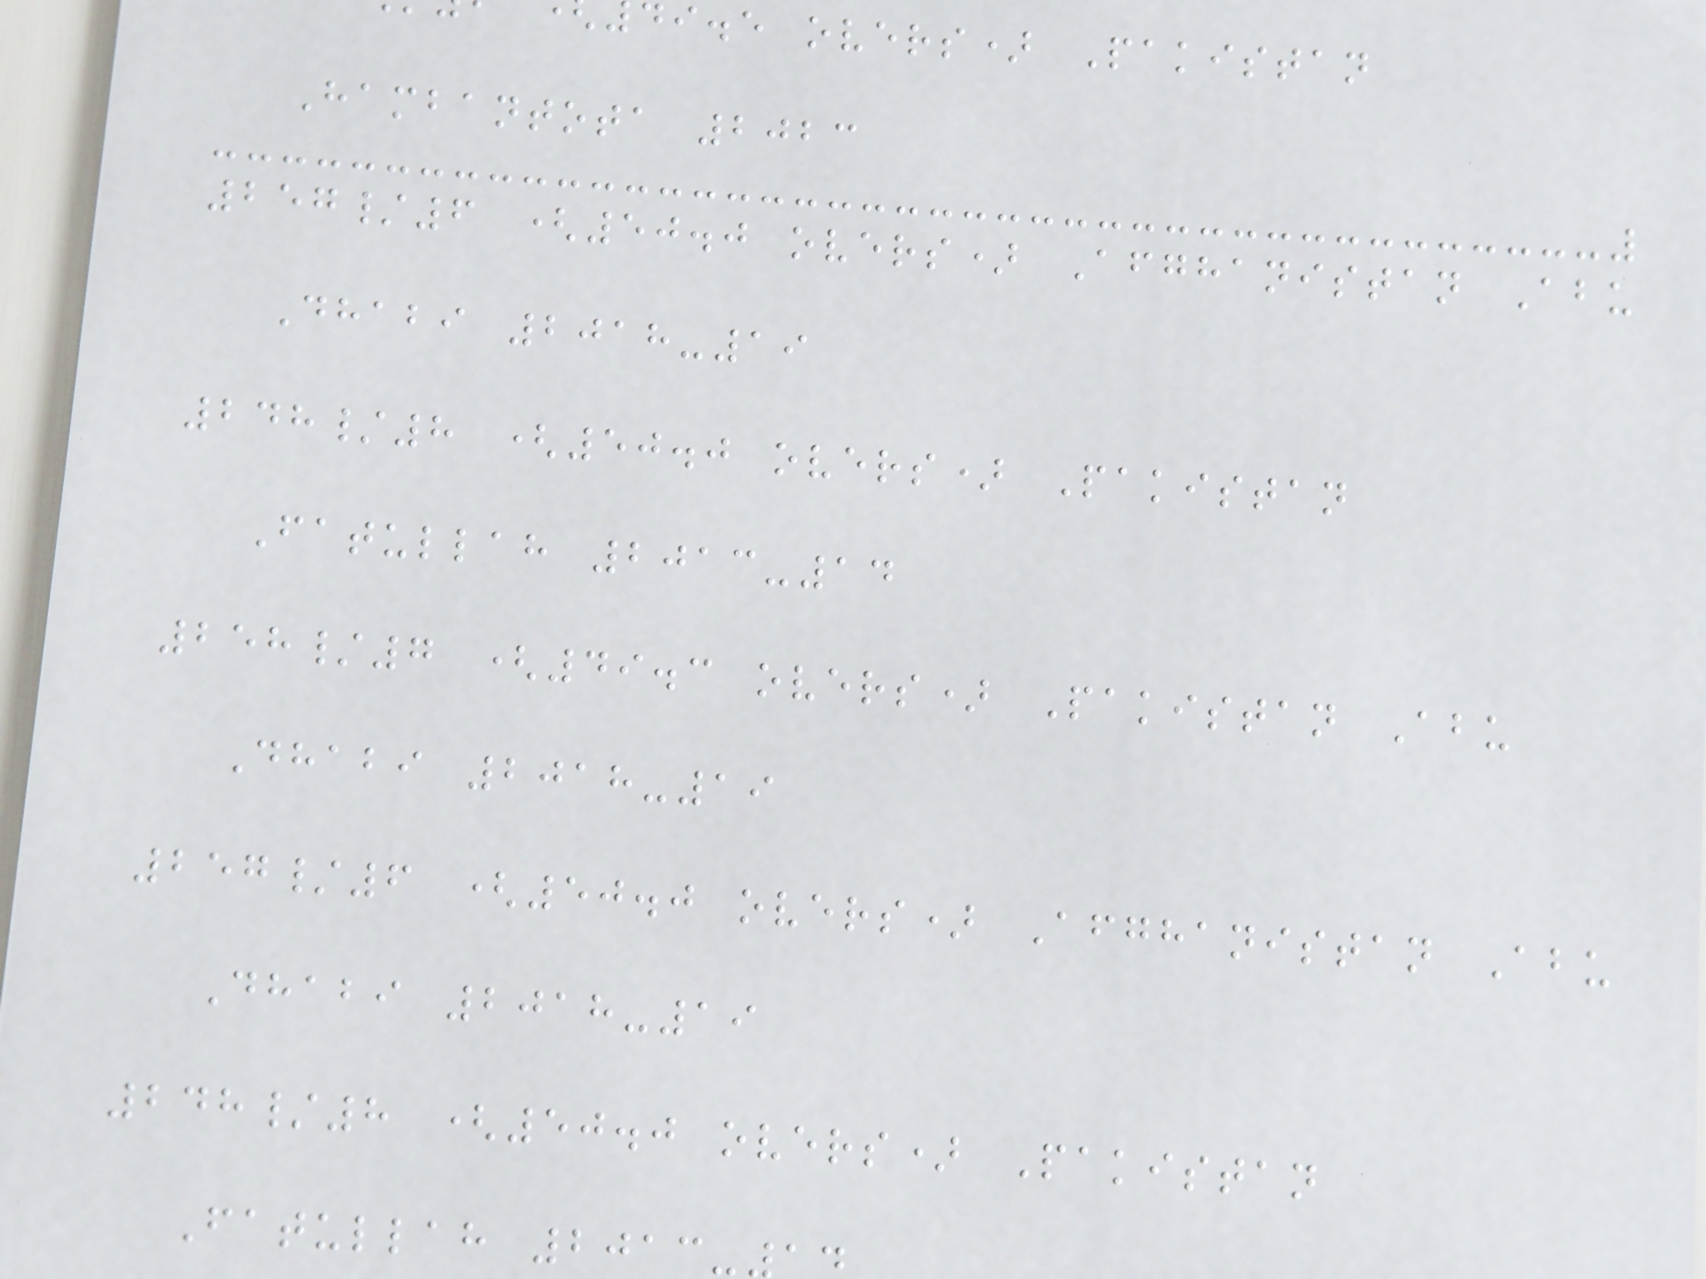di.e overs) Pakistan
Hambantota 2023
257/6 (50.0 overs) Afghanistan Abu
Dhabi 2018-19
248/8 (50.0 overs) Pakistan
Fatullah 2013-14
258/7 (49.3 overs) Pakistan Abu
Dhabi 2018-19
257/6 (50.0 overs) Afghanistan Abu
Dhabi 2018-19
248/8 (50.0 overs) Pakistan
Fatullah 2013-
